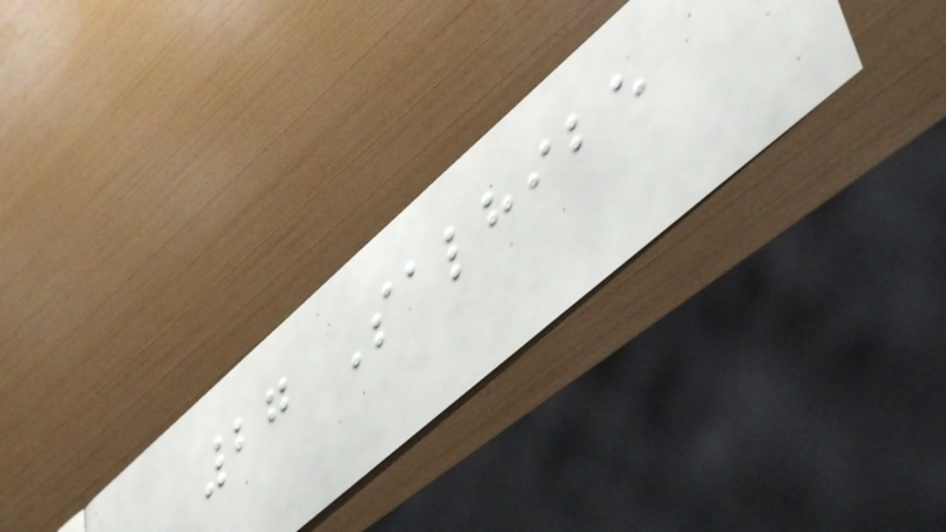27 Salhibe
